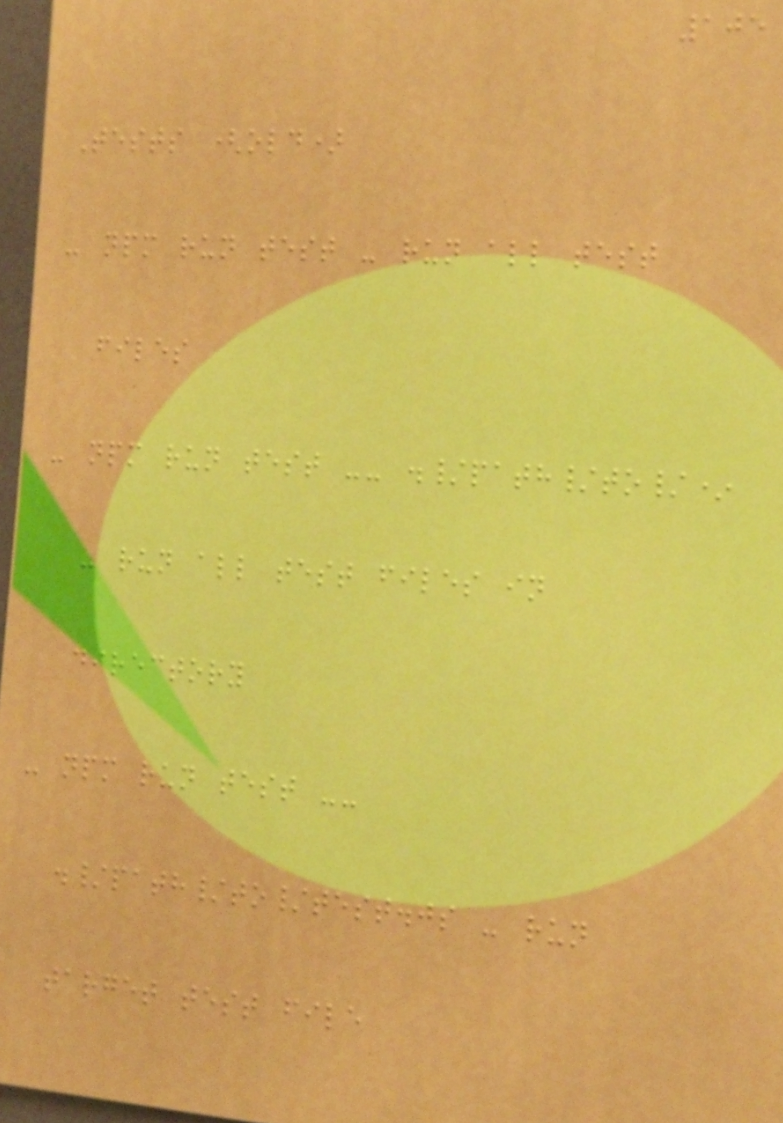105
Tests (old)
- npm run test - run all test
files
- npm run test -- ./path/to/*
- run all test files in
directory
- npm run test --
./path/to/test.js - run
target test file
